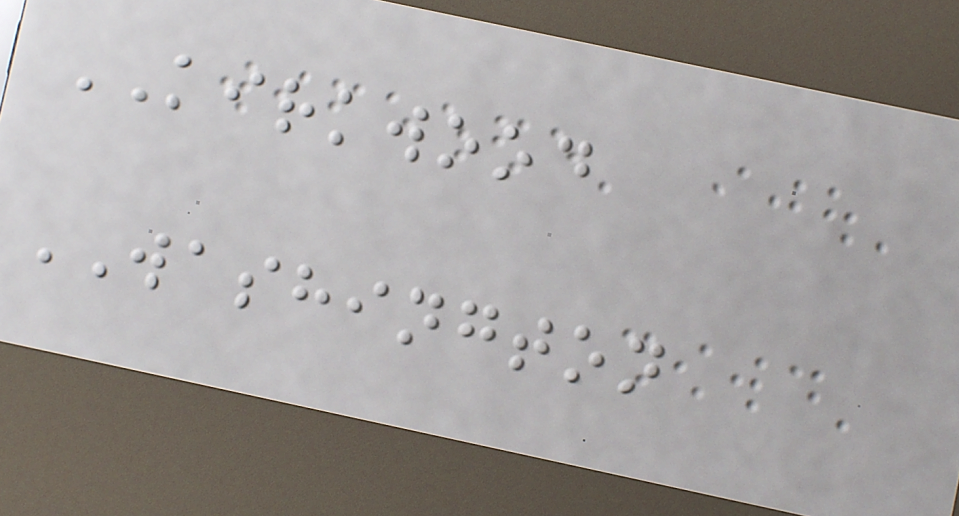KIRKWOOD
WASHINGTON
